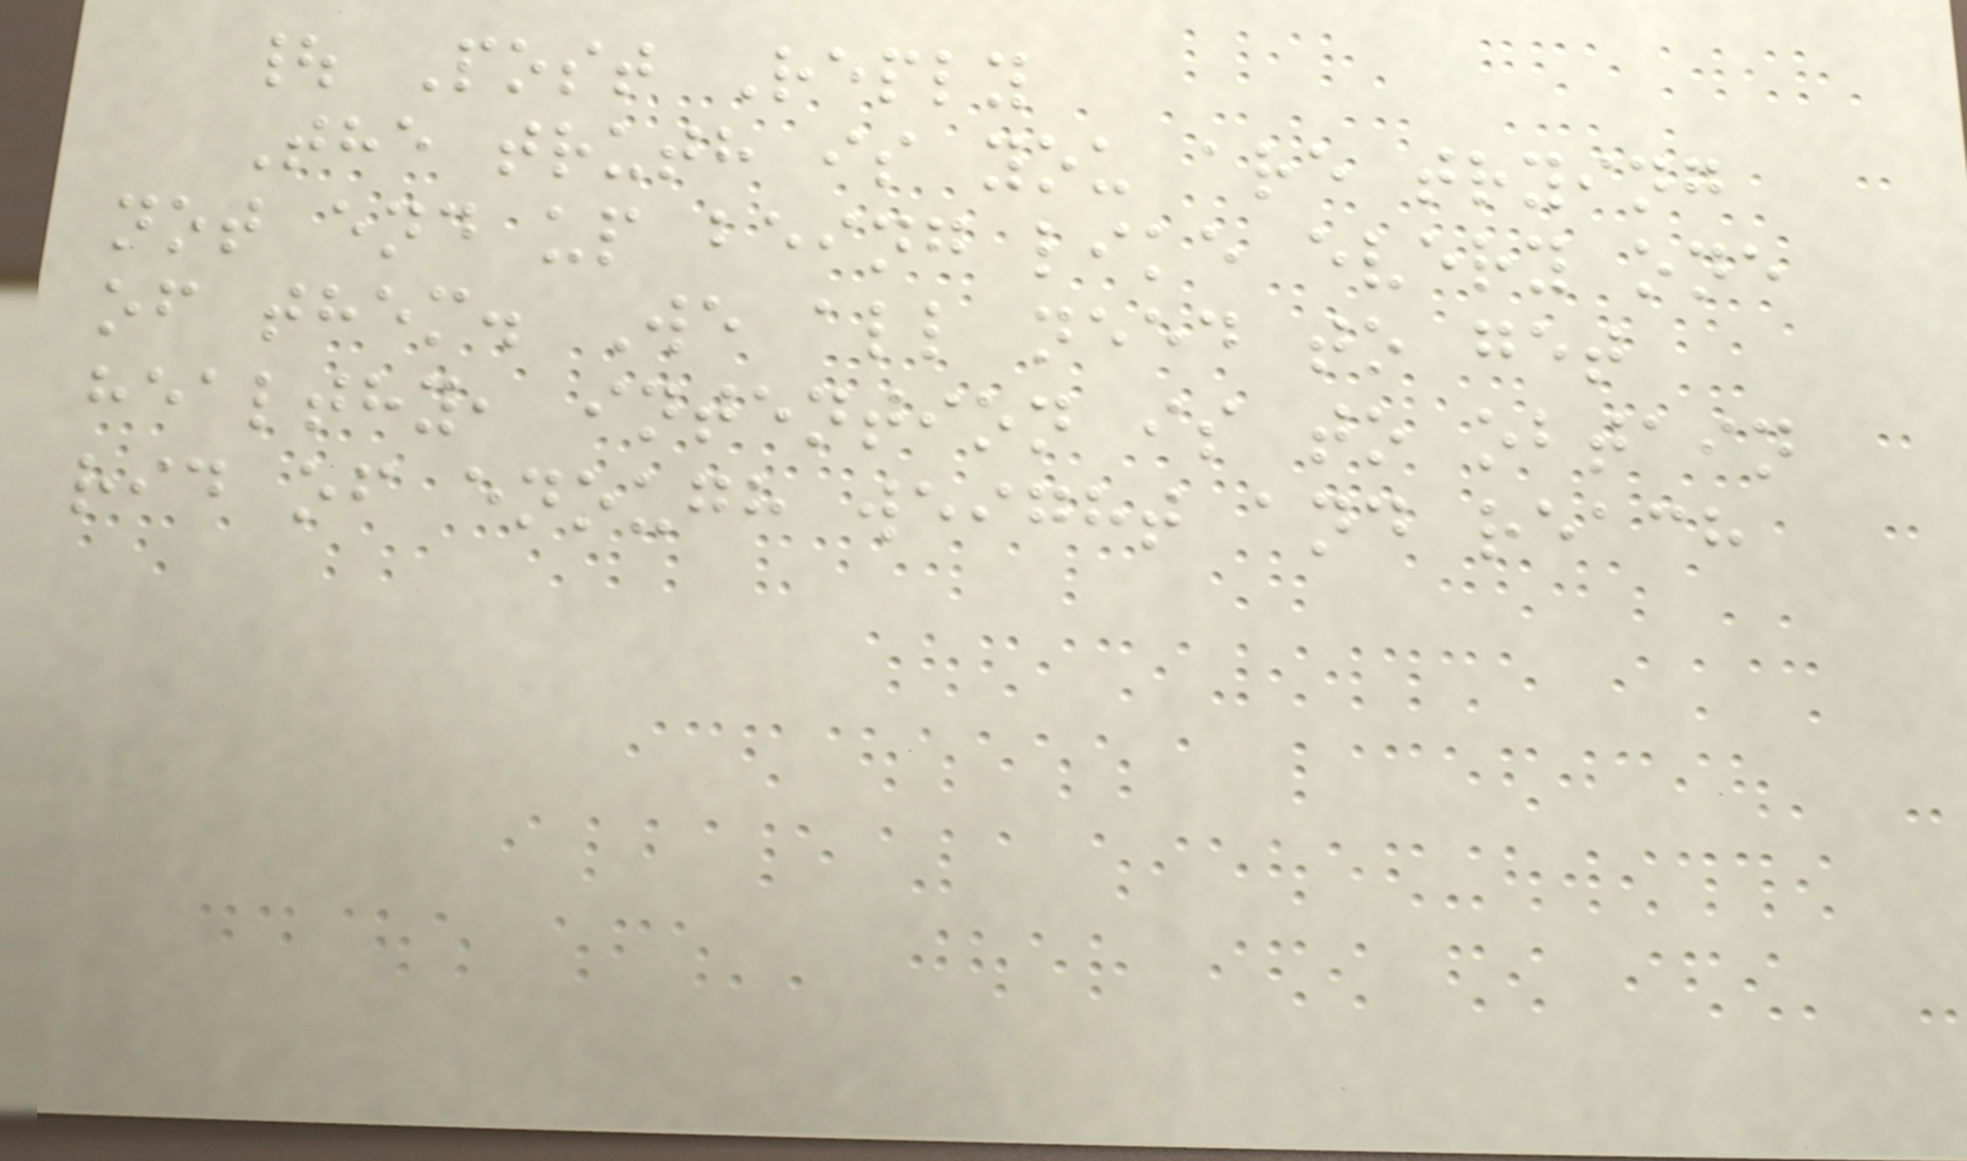| Post Reply
The truth is you are trying
not end up being like every one
of them. We all need to get
healthy, intention is to obtain
rid of enough weight and reach
